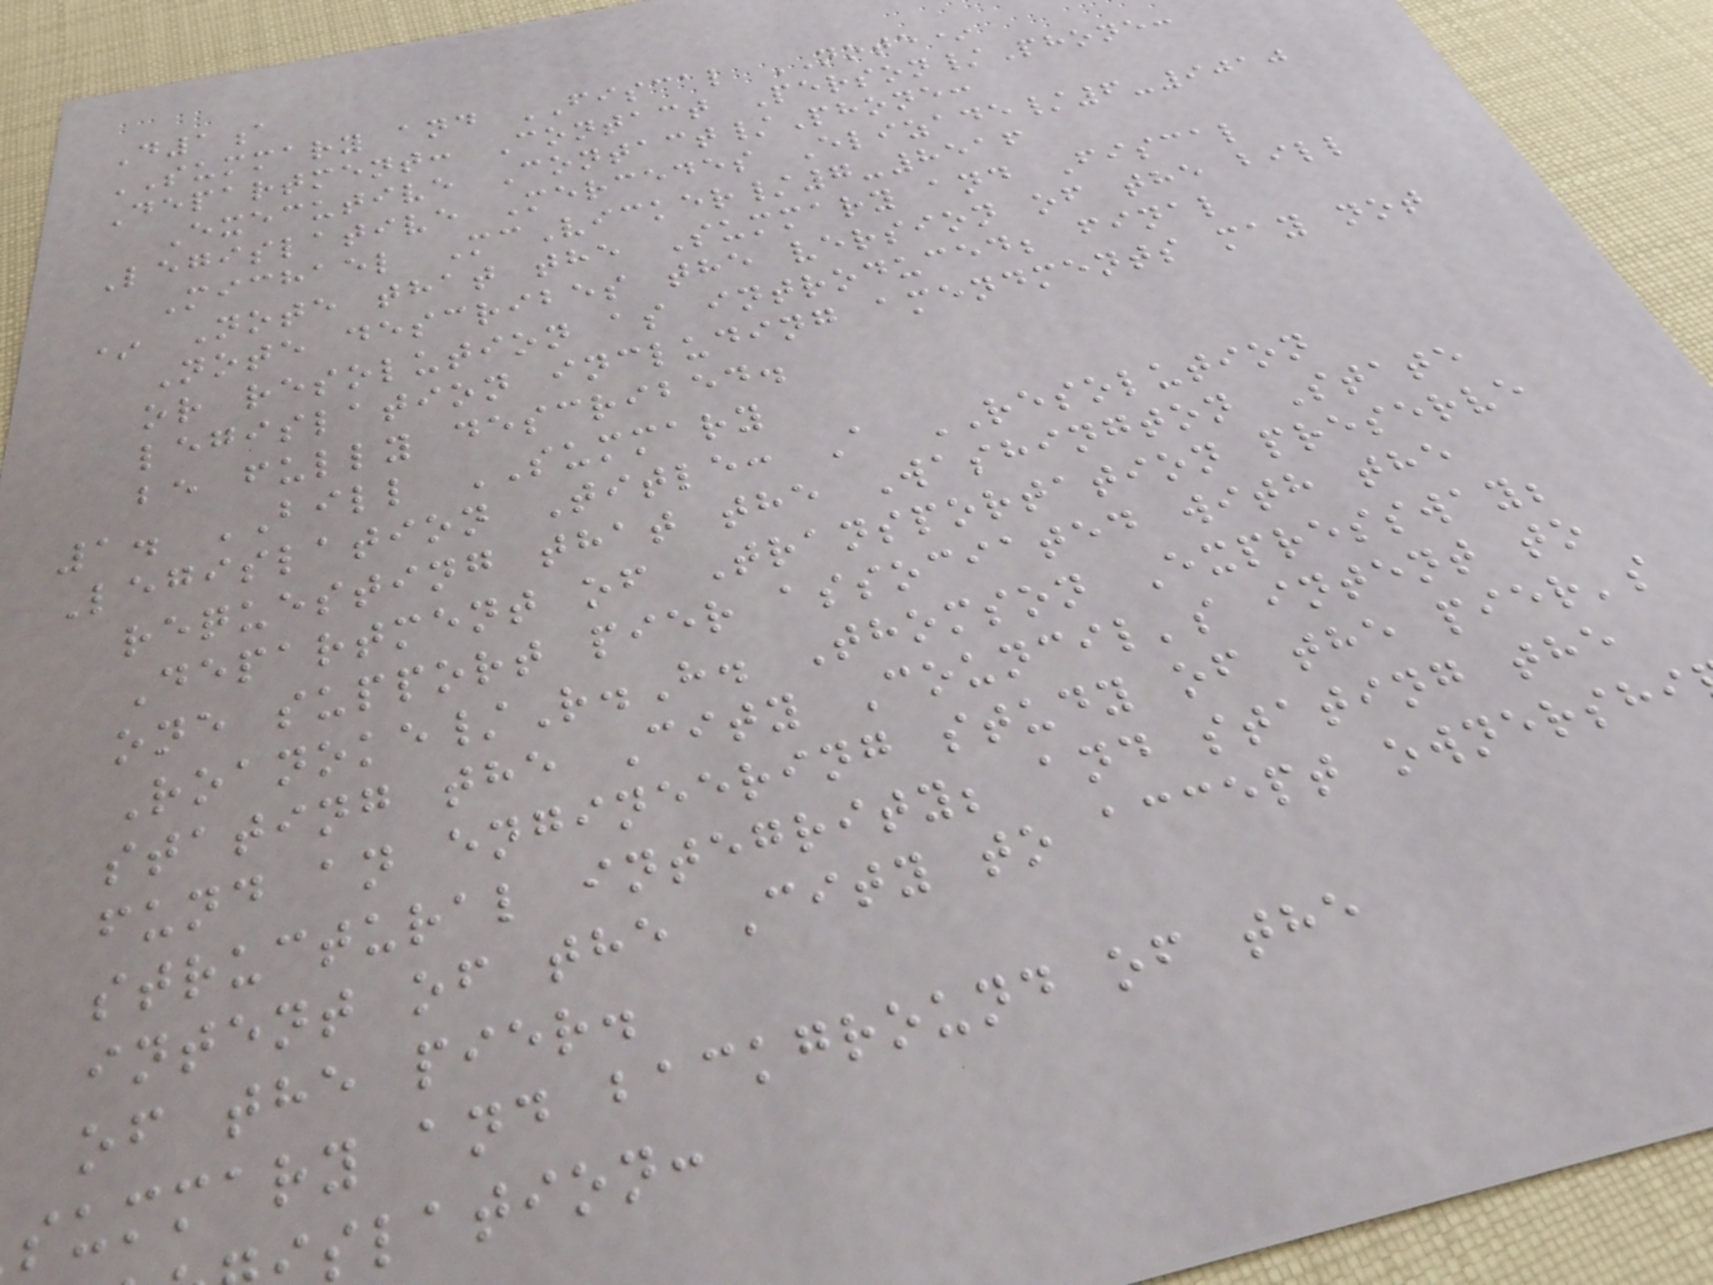D1a
SUMMARY and FISCAL NOTE*
Department: Contact Person/Phone:
Executive Contact/Phone:
Legislative Mercedes Elizade/6-9010
Michael McVicker/7-8516
* Note that the Summary and Fiscal
Note describes the version of the bill
or resolution as introduced; final
legislation including amendments may not
be fully described.
1. BILL SUMMARY
Legislation Title: A RESOLUTION
requesting that the Washington State
Department of Transportation preserve
one support pier associated with the
Roanoke/R.H. Thomson Expressway;
stating the City Council's intent to
fund an engineering study of the pier's
structural integrity; and stating the
intent of the City to accept ownershi
of the pier.
summary and background of the
slation:
